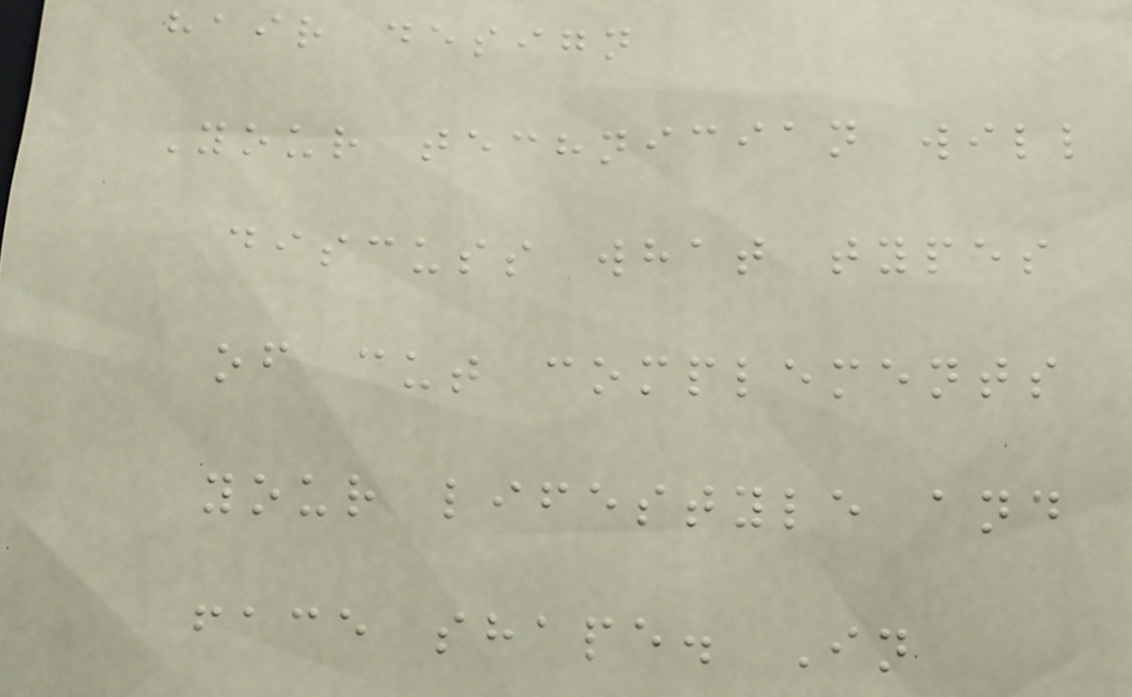hair design
Your technician will
discuss what types
of cut complements
your lifestyle and
face shape. In
